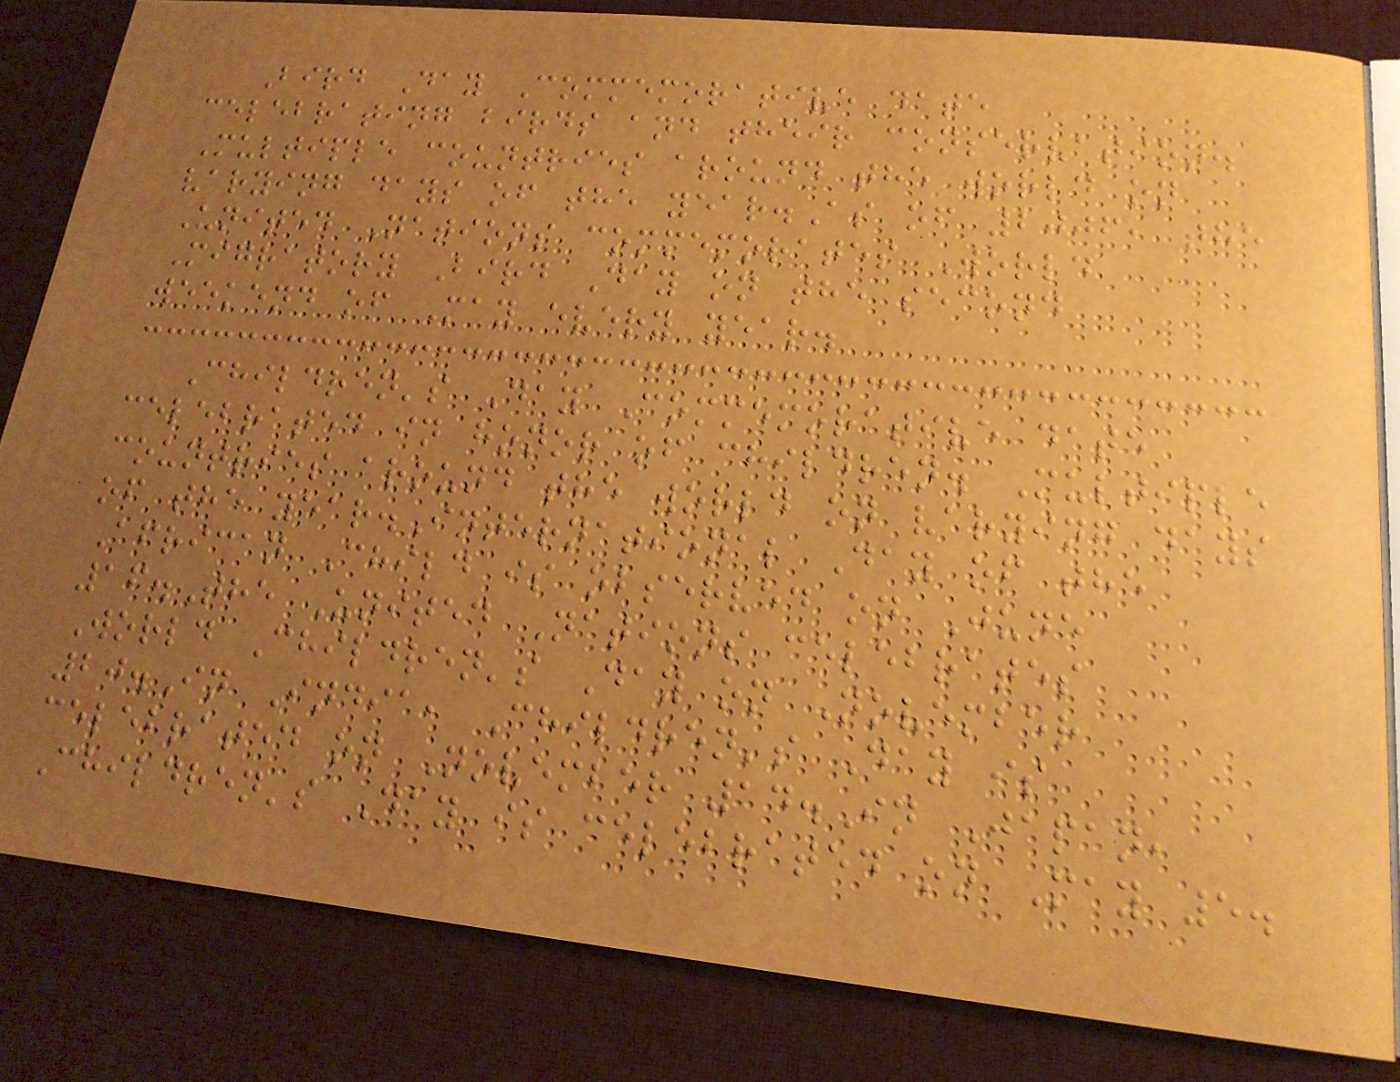Bird Day Commemorative date
celebrating birds and their conservation.
Multiple countries around the world on
varying days of the year.As of 2006, the
United Nations commemorates World
Migratory Bird Day on the second
weekend of May every year.
Children's Day Commemorative date
celebrated in honor of children. Multiple
countries around the world on varying days
of the year.International Day of the
African Child is observed on June
16.The United Nations celebrates
World Children's Day on November
20.In India, Children's Day is
celebrated on November 14.In Japan,
Children's Day is celebrated on May 5.
